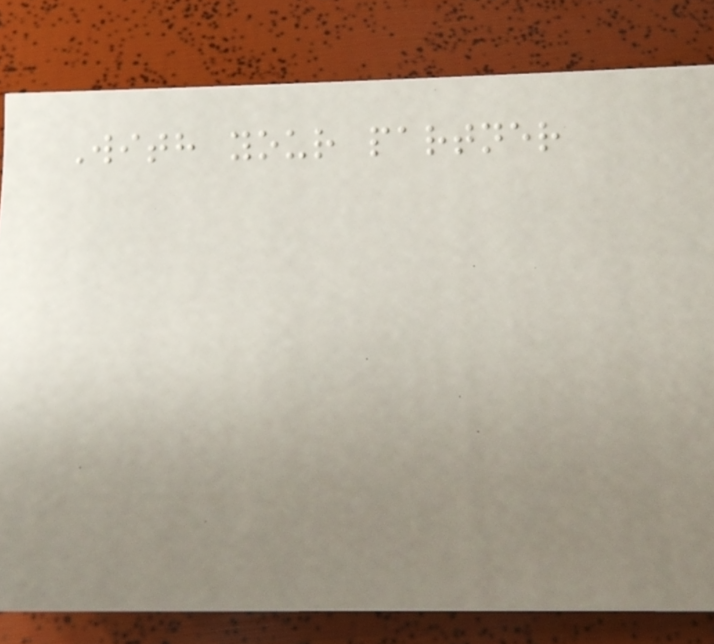With your partner
